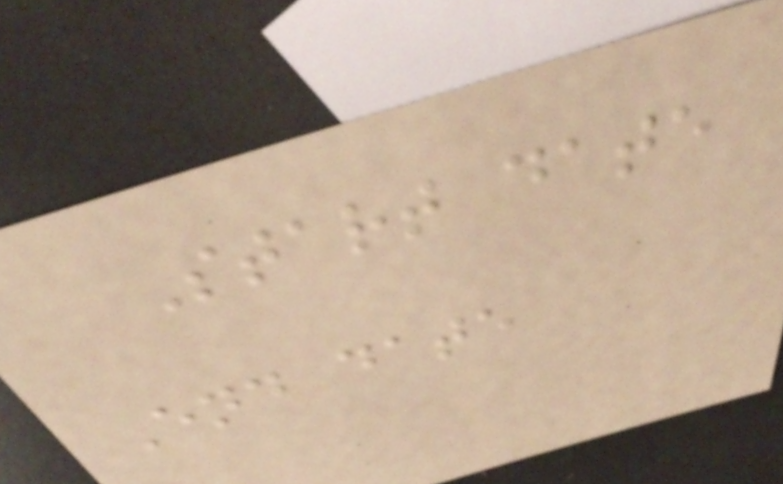Start date
End date
